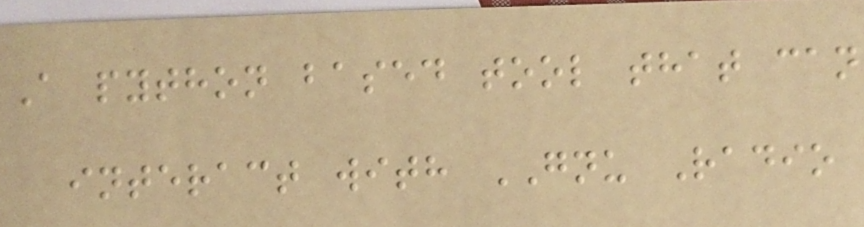A python based tool that can
interact with GNU Radio
